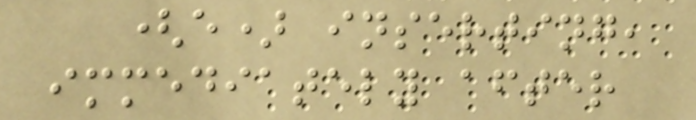(e) inserting,
immediately after
